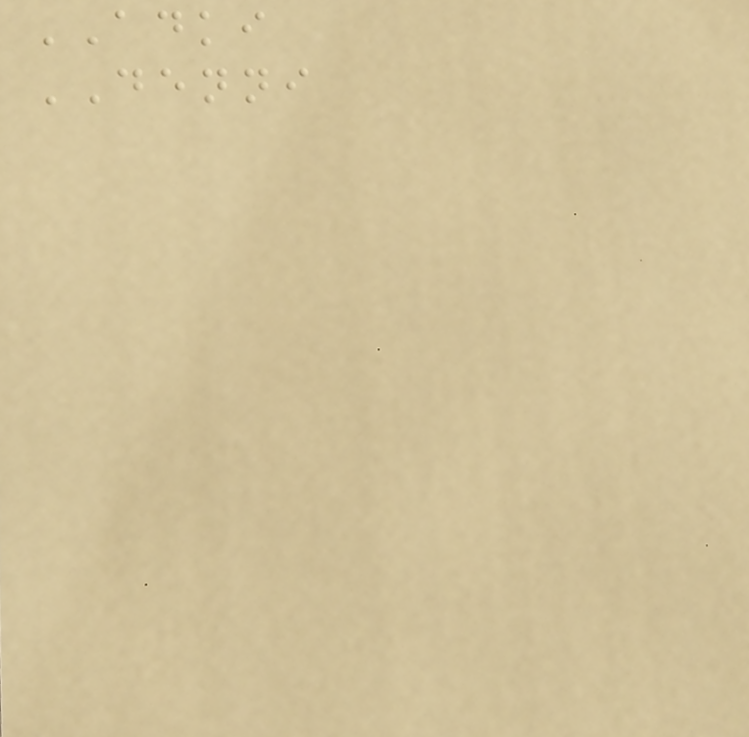ADKI
DENNI
